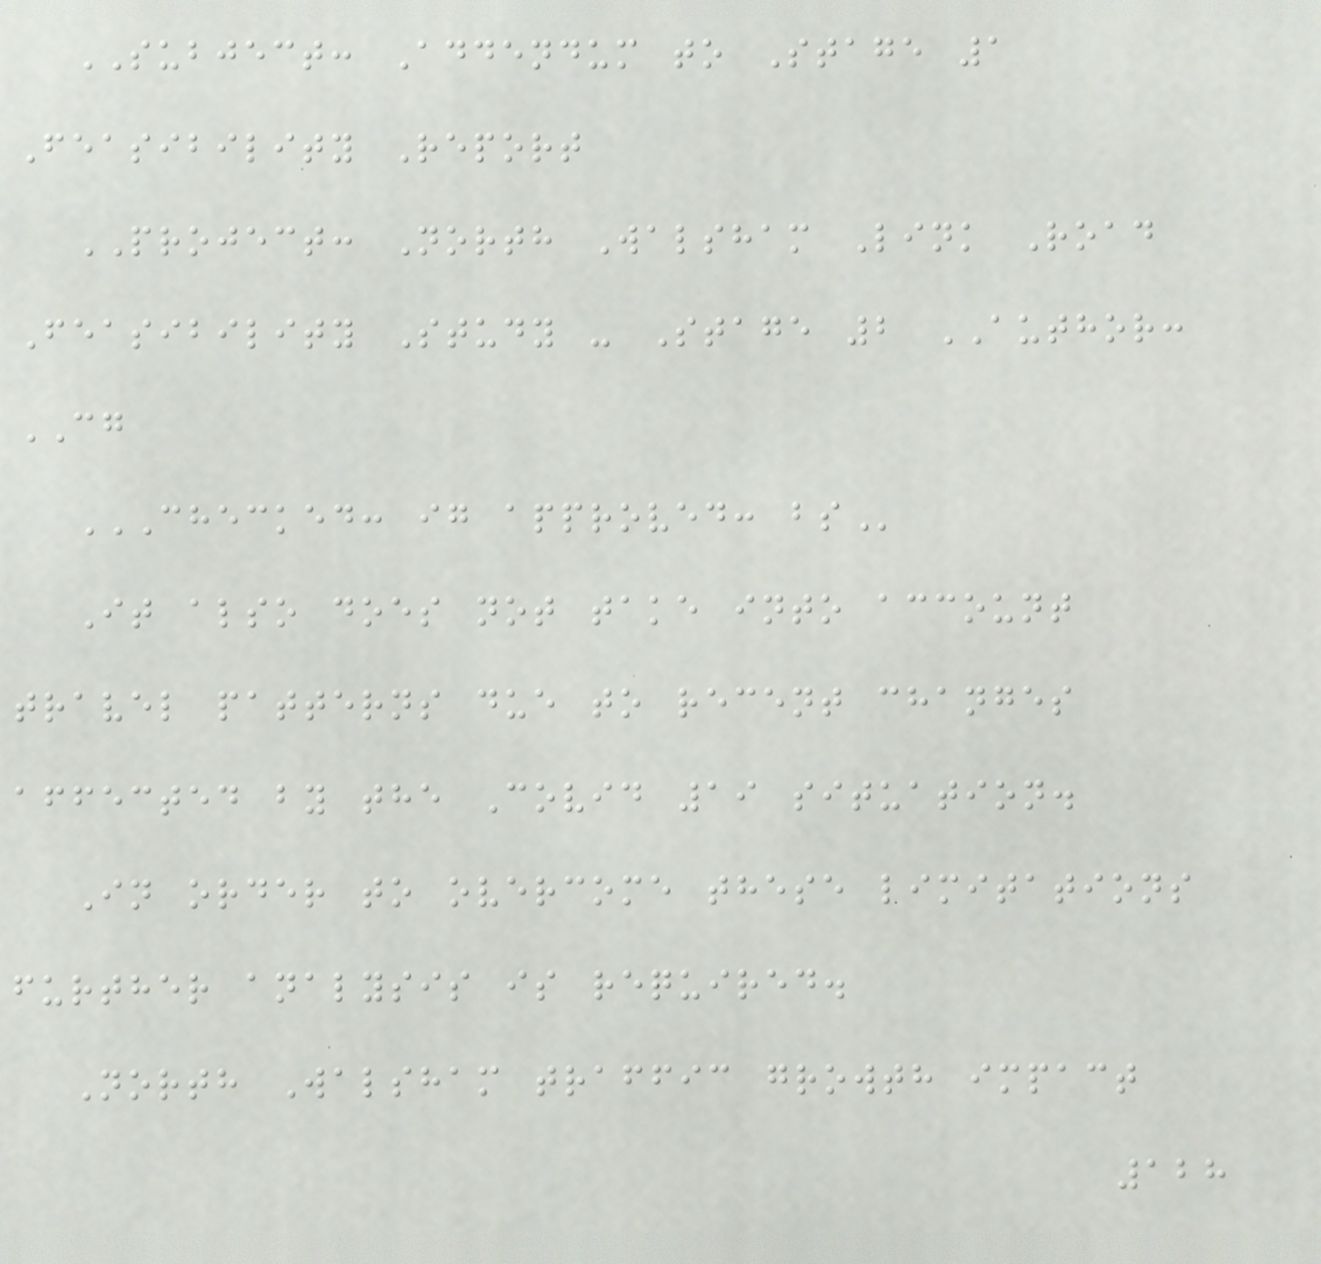SUBJECT: Addendum to Stage 1
Feasibility Report
PROJECT: North Walsham Link Road
Feasibility Study - Stage 2 AUTHOR:
CG
CHECKED: IG APPROVED: BS
It also does not take into account
travel patterns due to recent changes
affected by the Covid 19 situation.
In order to overcome these limitations
further analysis is required.
North Walsham traffic growth impact
128
